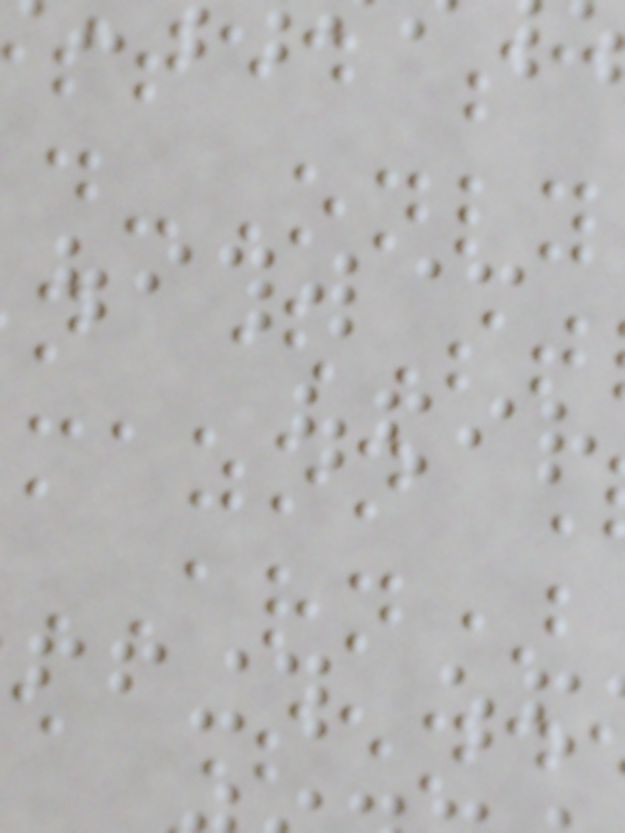sted sc
d-Only
n (St
ARN)
e Send
